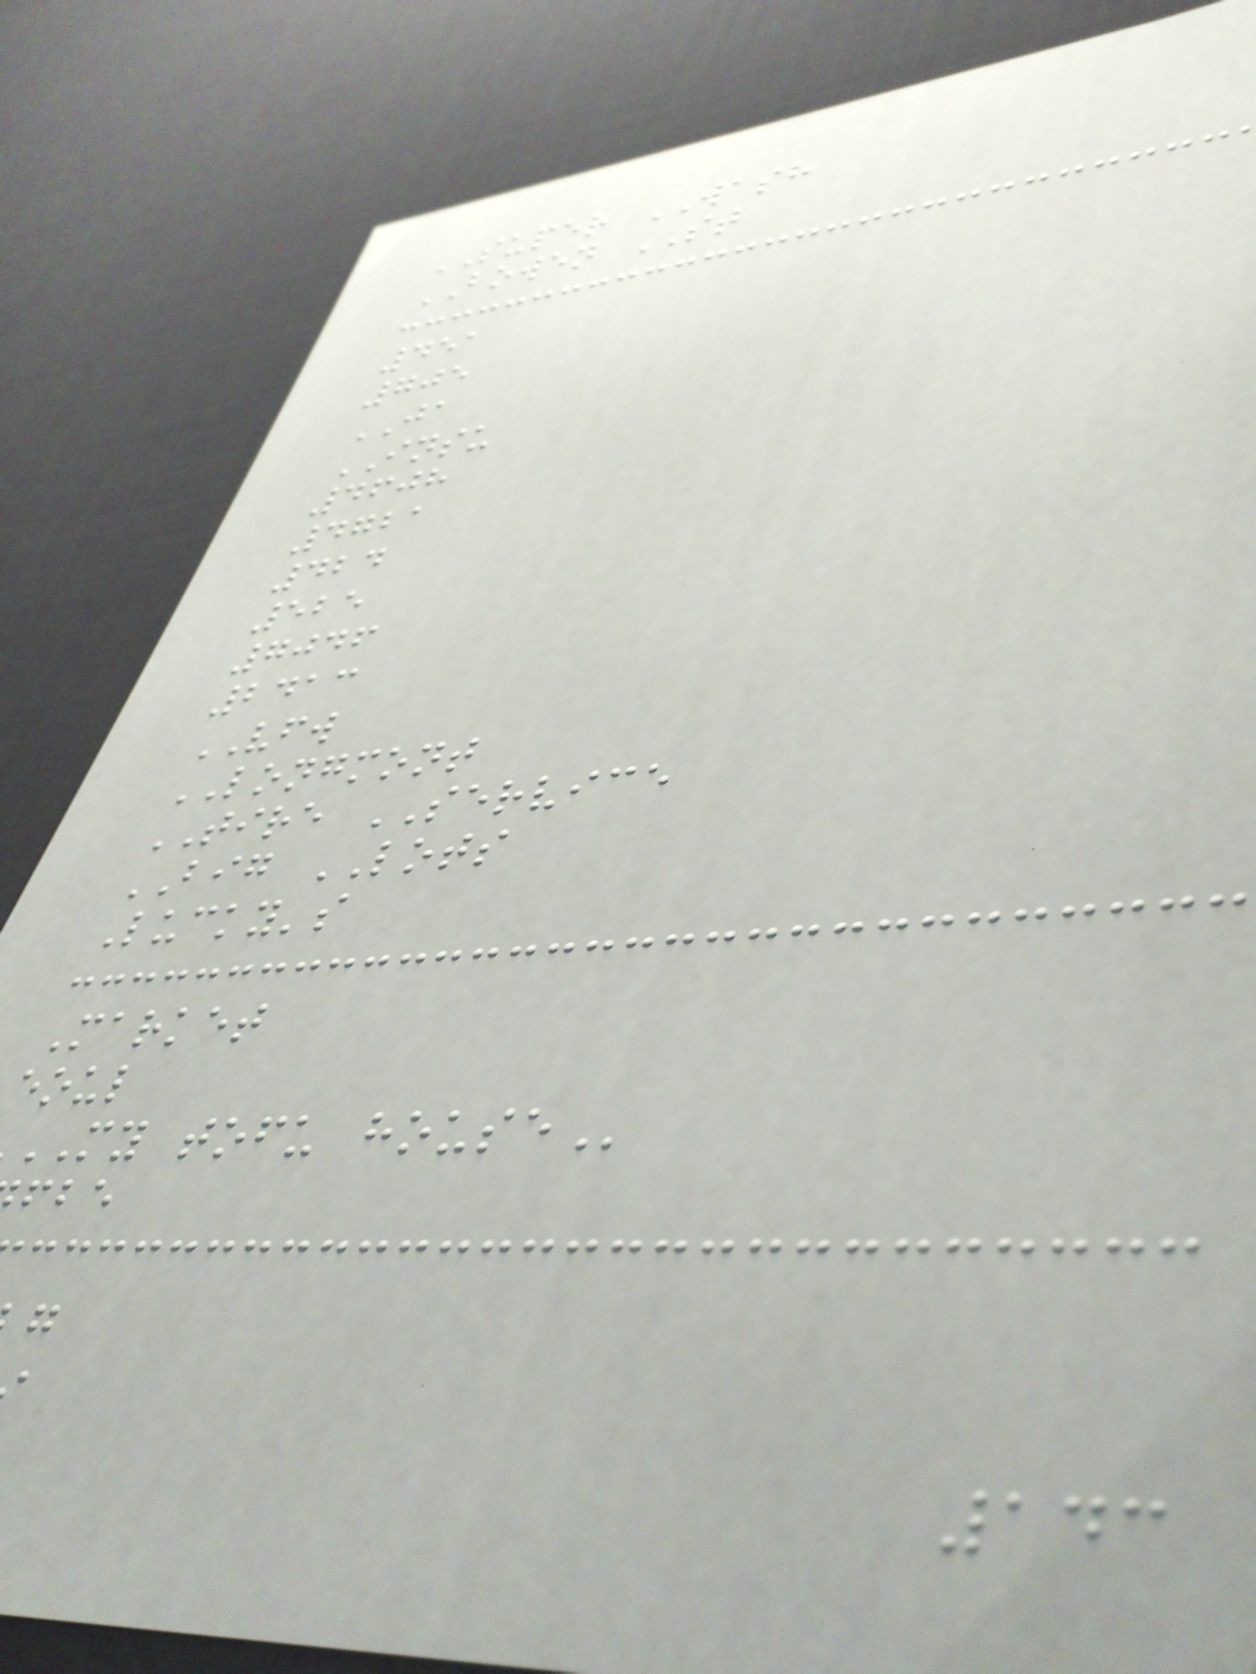SUPER WASH
BOWEN ST
451
705
JA
INSU
4608
4721
424
525
7046
2413
VFW
LONGMONT
TIRE SERVICE
BIG LOTS
Lucky's
Market
eoul
MY tofu
143
